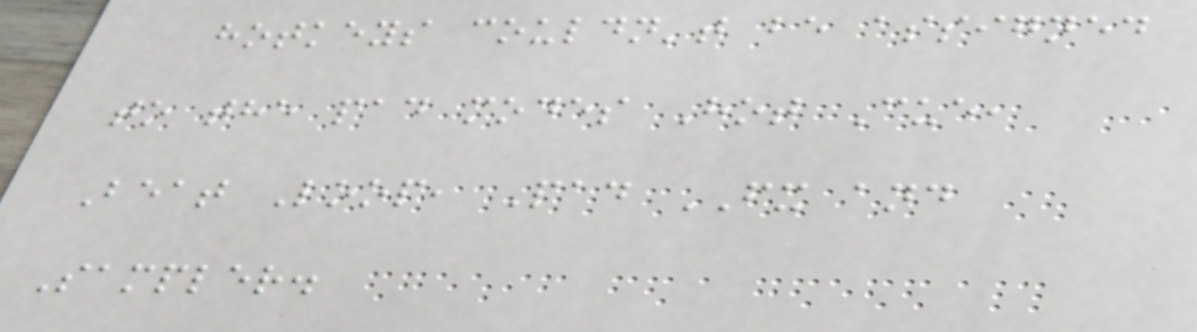hotkeys couldn't be assigned
to the pad modes Hot Cue,
Beat Loop, Pad FX and
Sampler.
